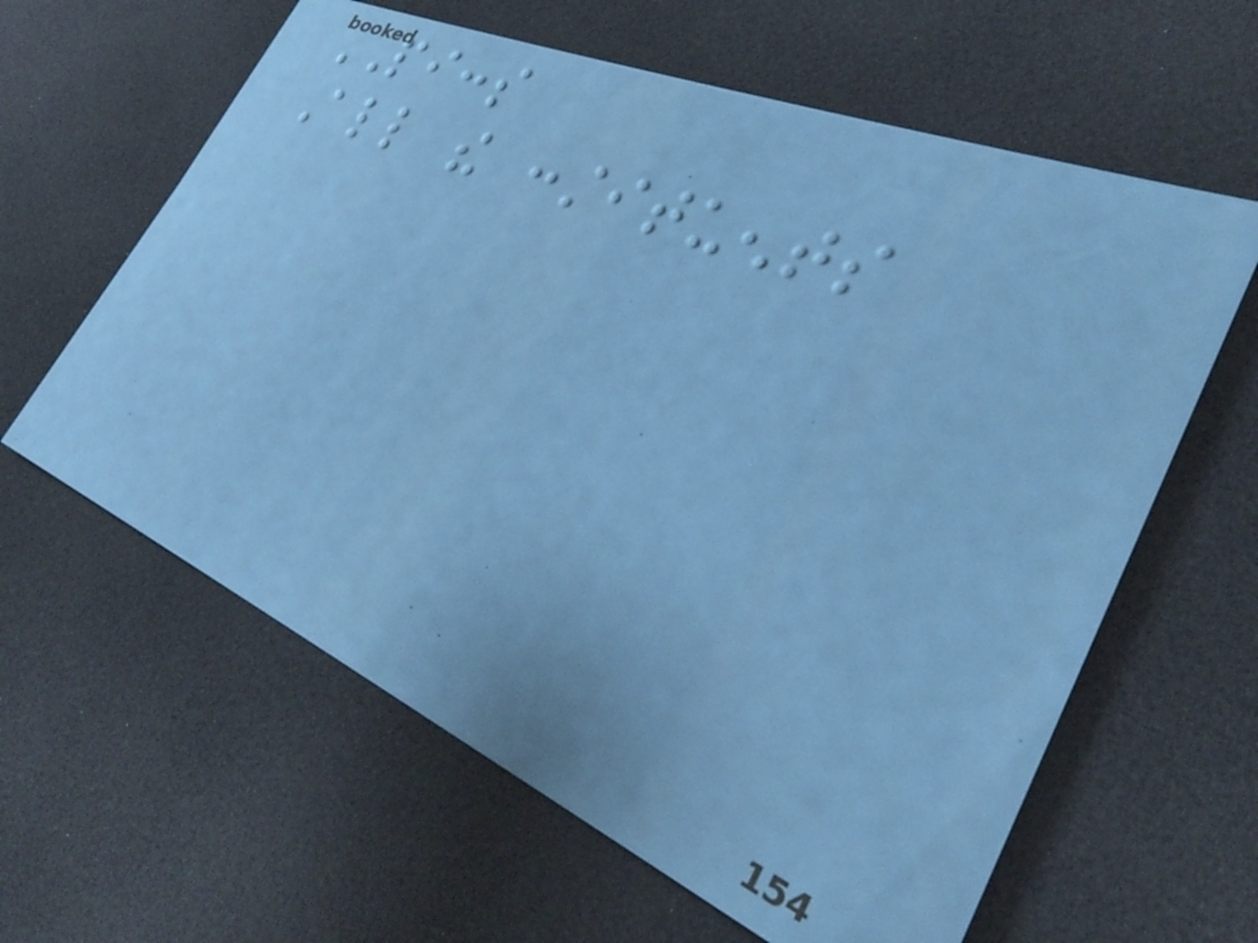PICCS
All the constituents
